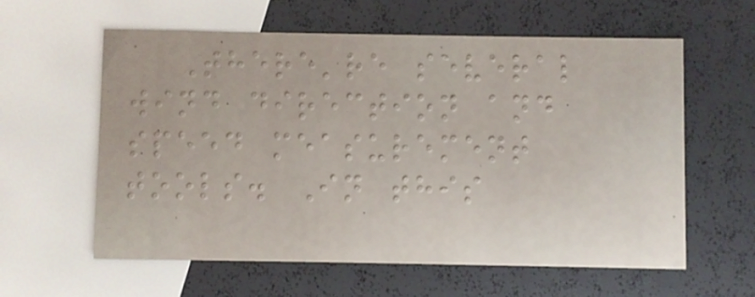There're several
wind direction and
speed measurement
tools. In this
